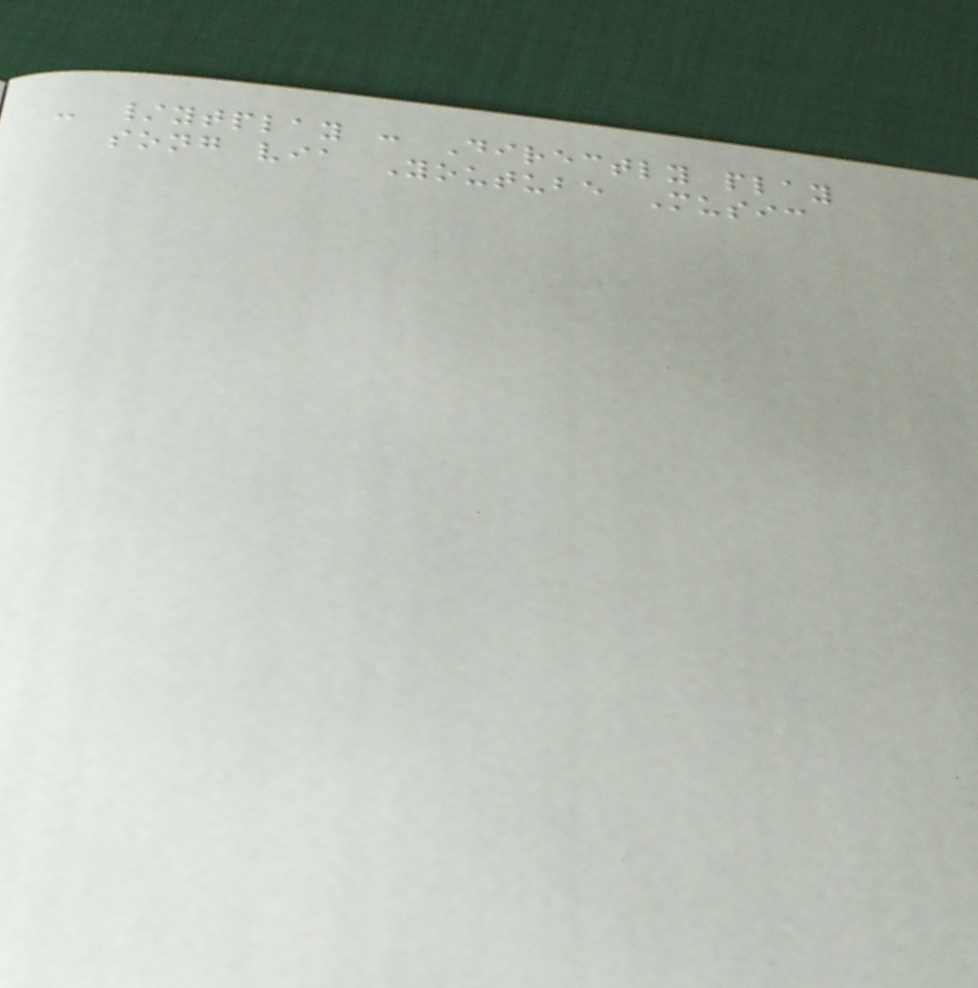- /ytplay : Directly play
song via Youtube Music
